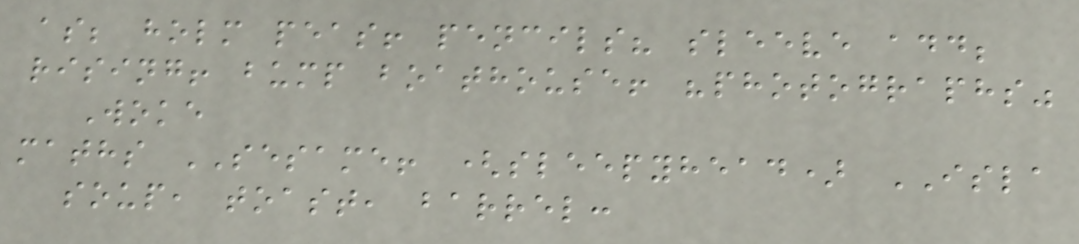as; holm peas! pencils? sleeve add;
rising! bump boathouse! "photographs"
Woke
maths SESAME! (sleepyhead) ISLA
soup, toast, barrel:
